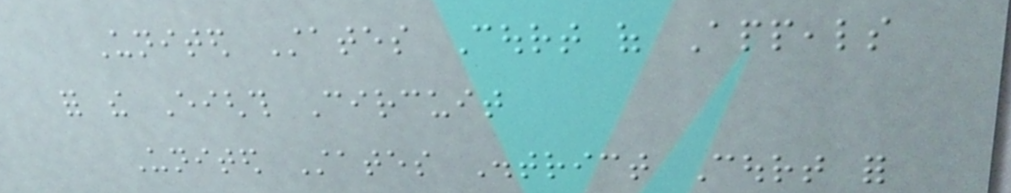United States Court of Appeals
for the Eighth Circuit
United States District Court for
